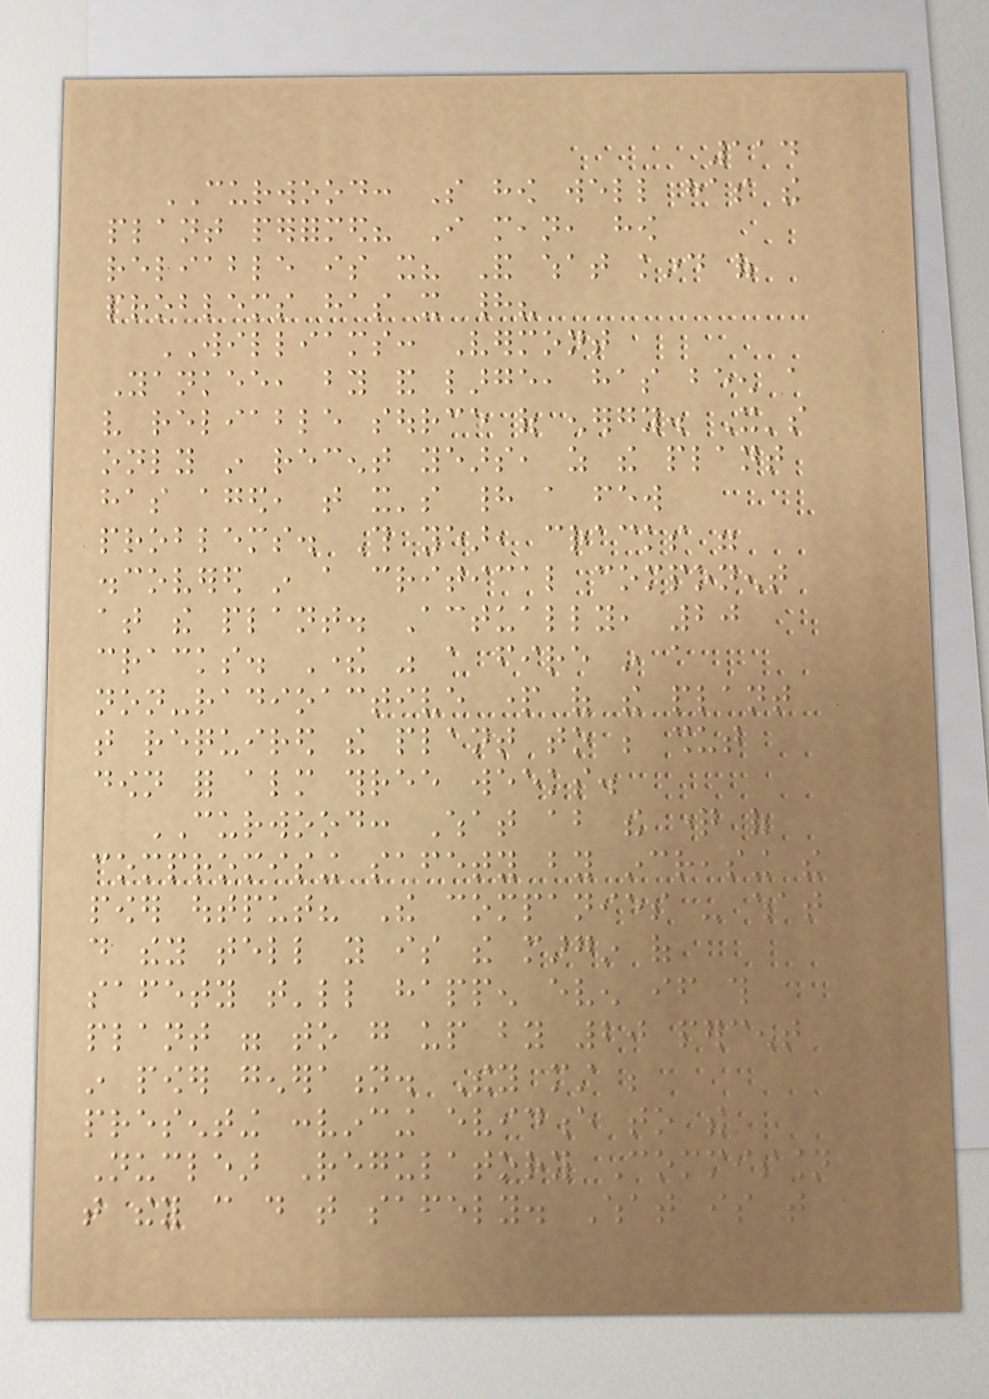114
CURWOOD: So how well has the
plant performed? I mean, how
reliable is it? And what kind of
problems has it had?
WILLIAMS: Vermont
Yankee, by and large, has been a
very reliable source of energy. It's
only in recent years, as the plant
has aged, that it's had a few
problems. This year, cracks were
discovered in a critical component
at the plant. Actually, 20
cracks. There was a fire in a
non-radioactive part of the plant
that required the plant to be shut
down for almost three weeks.
CURWOOD: What about the question of
compromising safety by increasing the
power output? The companies - what
do they tell you is the margin of
safety that'll happen even if this
plant were to go up by 20 percent
in power generation. They must be
presenting convincing evidence to the
Nuclear Regulatory Commission
that they can do that safely. What is that
